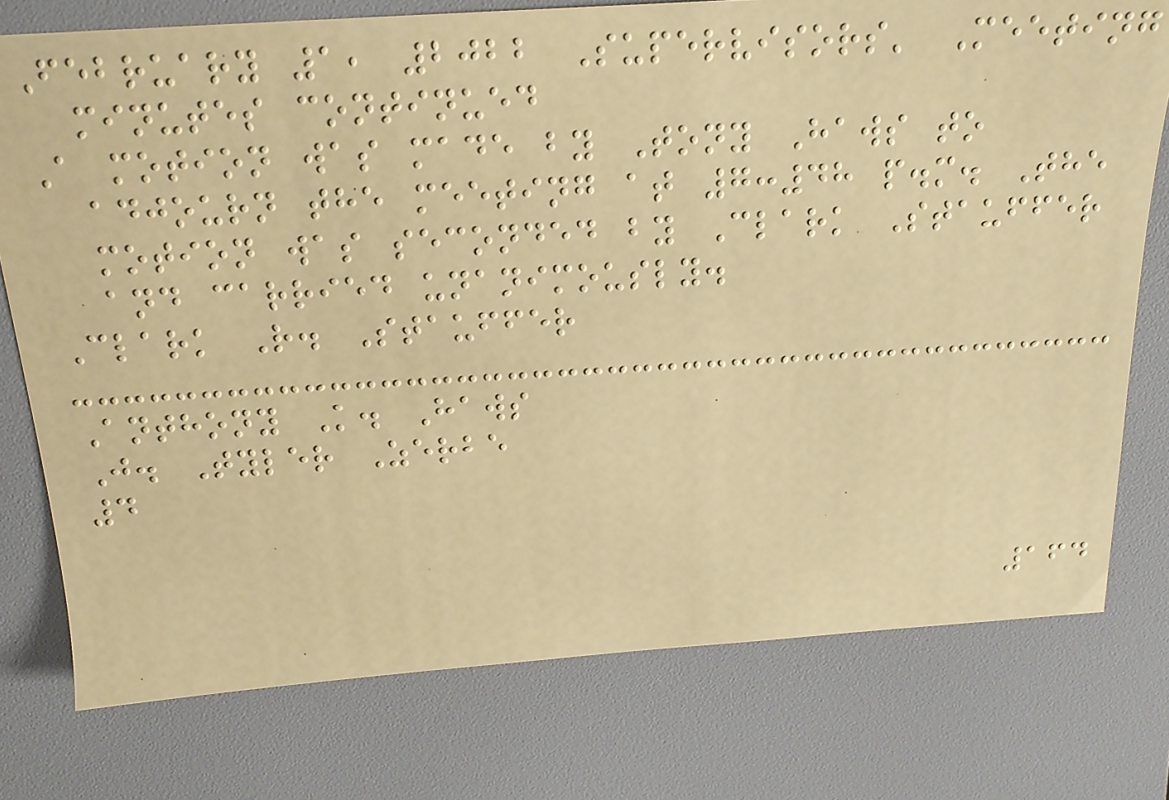February 1, 2022 Supervisors' Meeting
minutes continued
A motion was made by Tony Haws to
adjourn the meeting at 7:48 p.m. The
motion was seconded by Clark Stauffer
and carried unanimously.
Clark R. Stauffer
Anthony K. Haws
J. Tyler Zerbe
4
164
